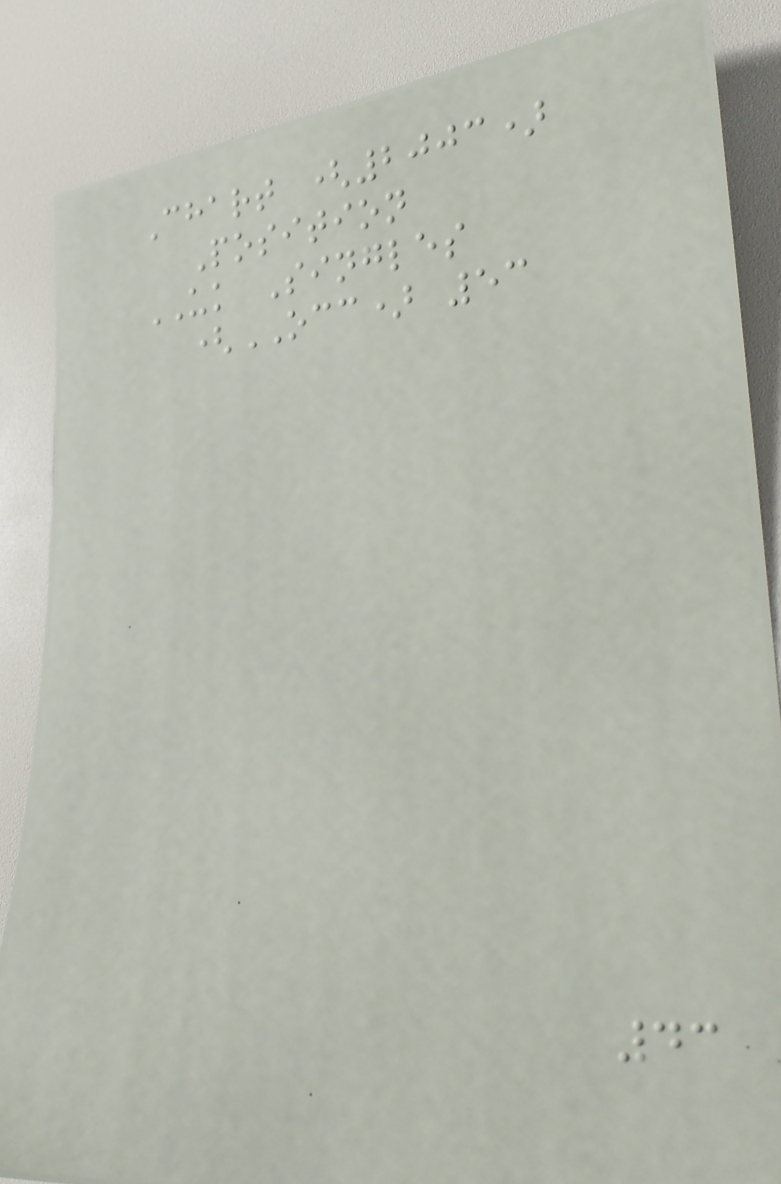Chart (2003)
Position
UK Singles
(OCC) 53
43
